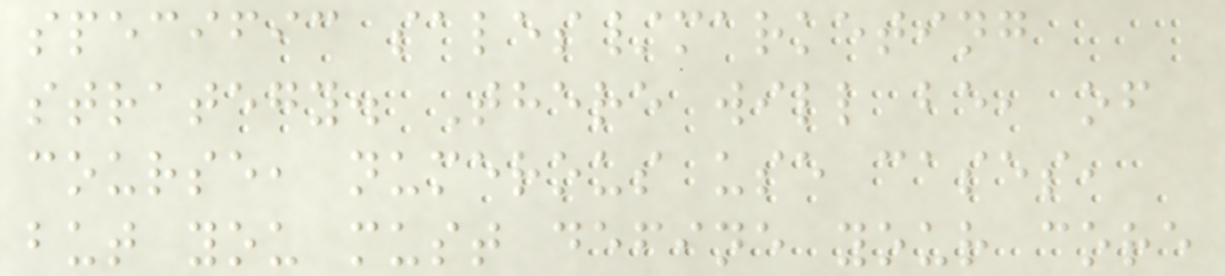specific sales/marketing
strategy. There will be, of
course, numerous use cases,
but you must define your core
